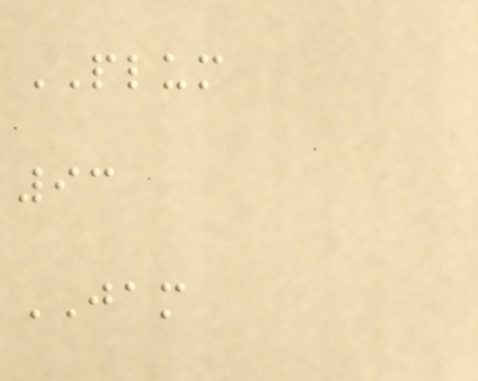PLUM
93
JAM
